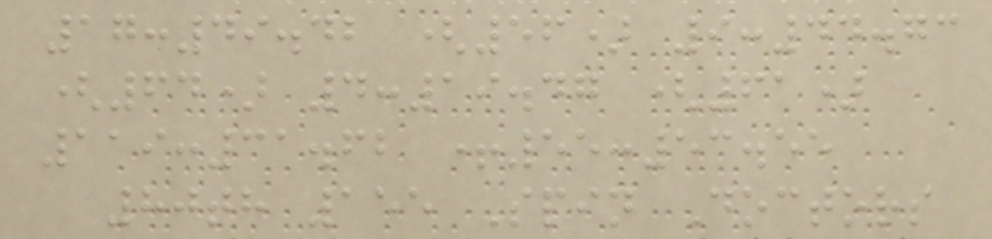17:49.42 (56) 9:44.73
(64) 4:19.47 (61)
119:31.62 +55:53.55
80th 155 Spin Doctors
